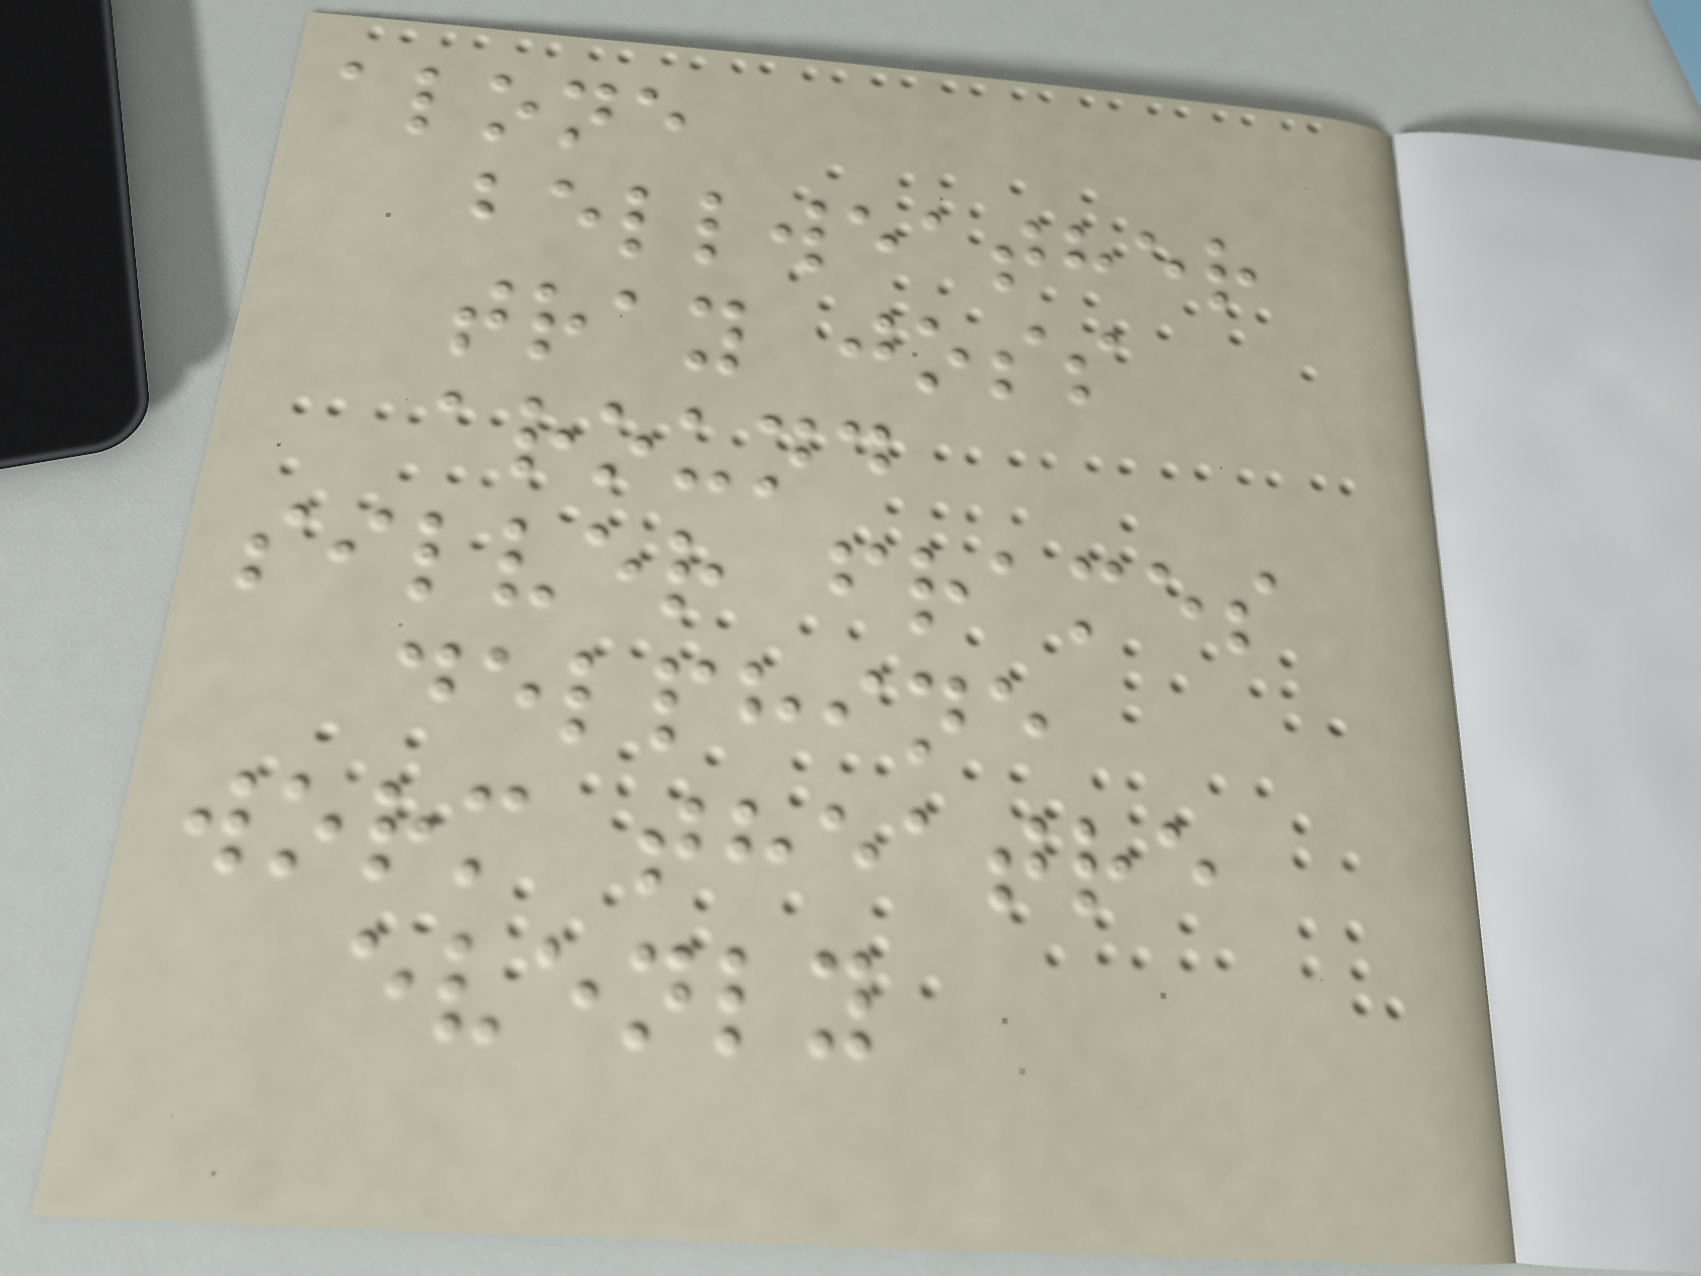alone
bellweather
tray joss
around
silver frames
delphine
worm theatre
evenly
